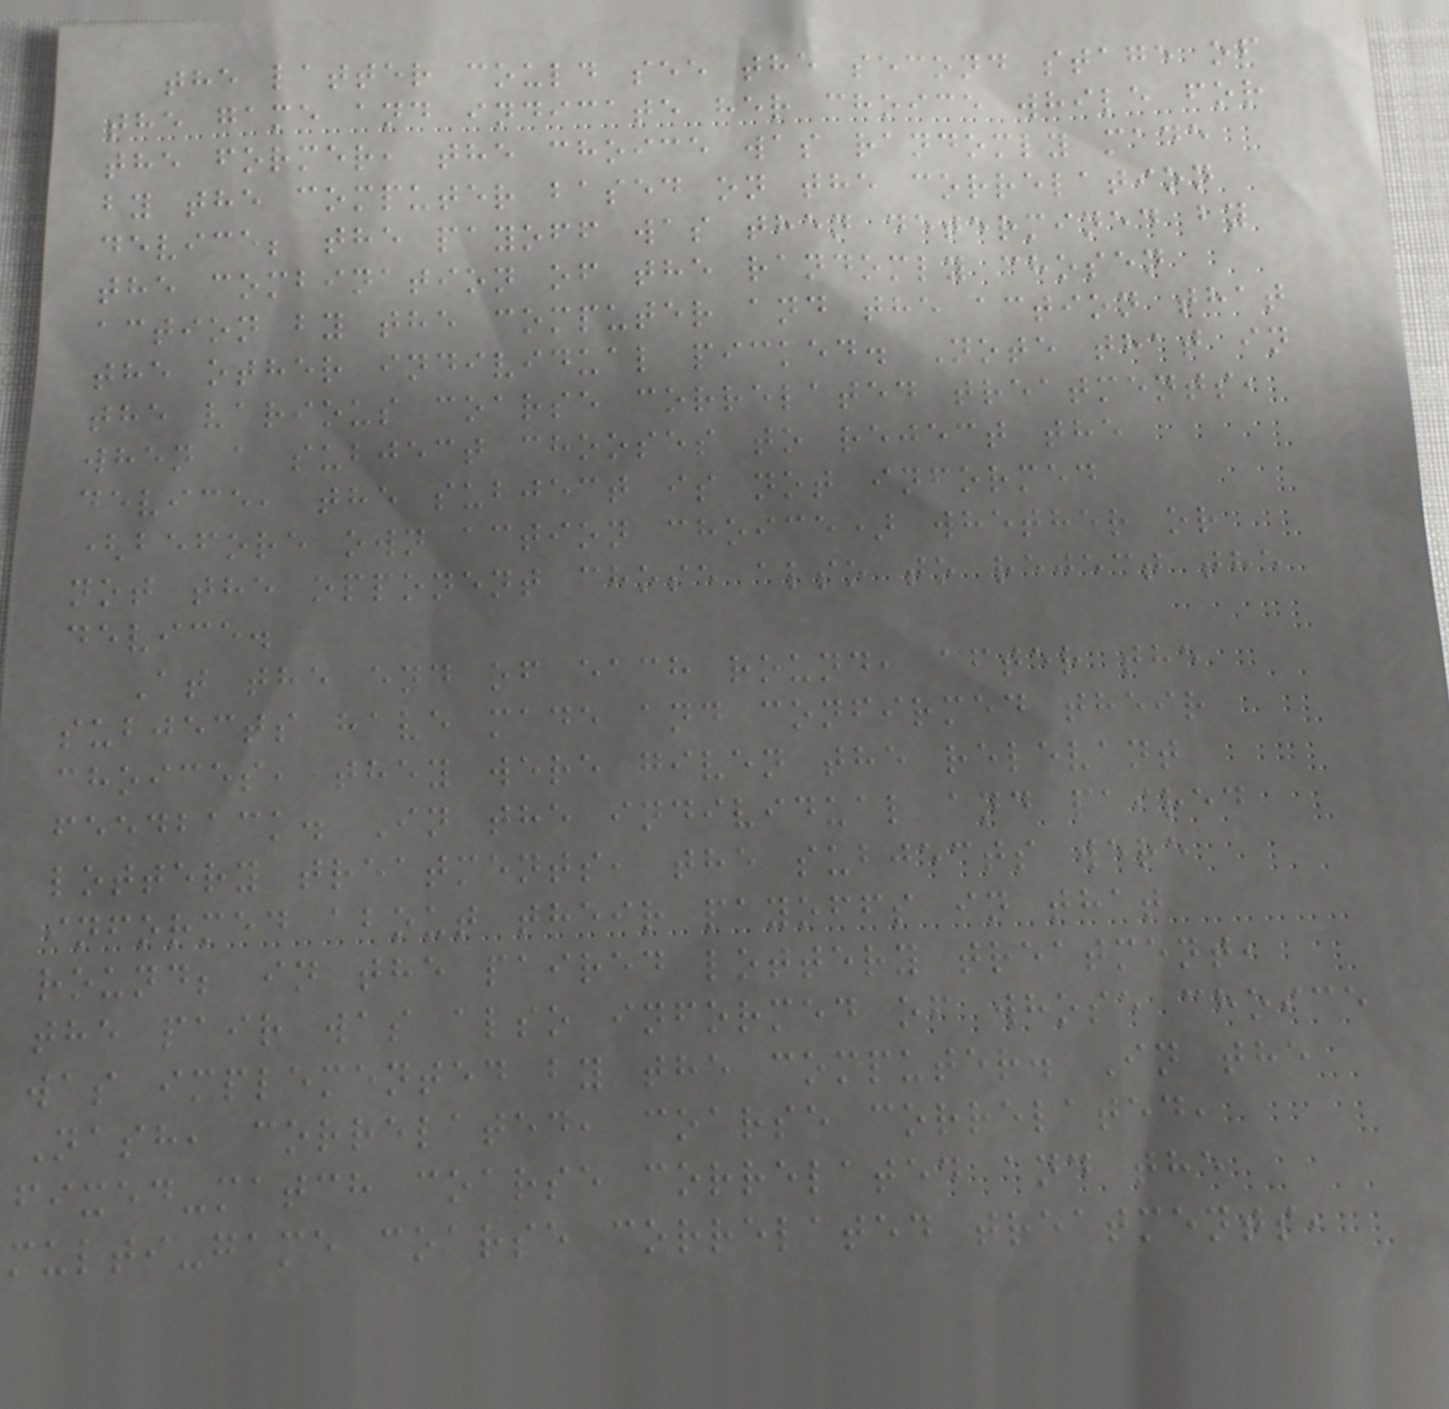the latter could see the second stage of
the game and indicate her choice while for
the former, the choice was randomly made
by the computer based on the correlation
device; the payoff was then determined by
the combination of the randomly chosen
action by the computer and the action that
the other individual picked. Note that in
the various coarse correlated treatments,
when a subject chooses to reject the
device, the subject is not informed
(before own action choice) whether or
not the opponent chose also to reject the
device.
At the end of each round, after the
subjects have made and confirmed their
choices, they were given the relevant
feedback. In the individual and paired
lottery treatments, the subjects were
informed about their payoffs in that
round; in the paired lottery treatment,
the pair was also informed of whose choice
was implemented by the computer. In the
Nash, correlated, coarse correlated,
fixed-match coarse correlated and the
multi-game coarse correlated treatments,
